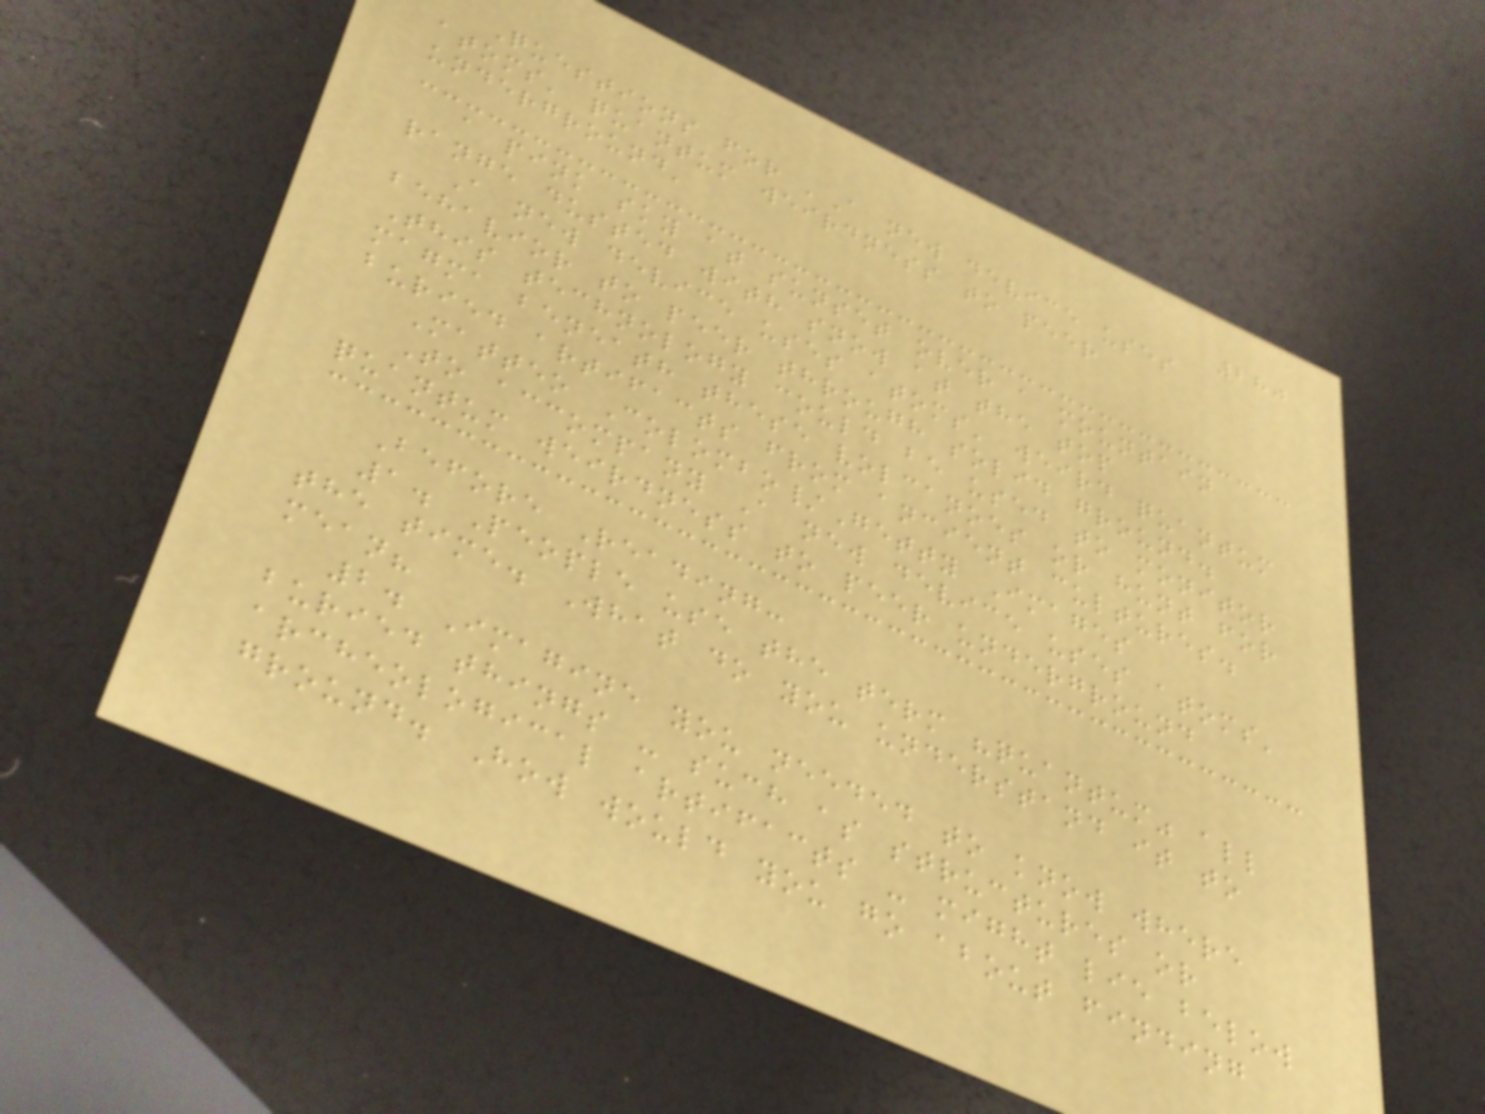280
Questions for 'A new device uses
atoms' quantum weirdness to peer
underground'
a pink sky at sunset over a mountain
range dusted with snow at the top
A new device uses atoms' weird quantum
behavior to peer through solid ground.
This technology could be used to monitor
magma beneath these volcanoes or hunt for
buried artifacts from ancient cultures.
Matteo Colombo/Getty Images
To accompany A new device uses atoms'
quantum weirdness to peer underground
Before Reading:
1. People use the term "quantum" all
the time. What do you understand it to
mean?
2. Imagine you needed to know where
buried things - such as structures or
archeological artifacts - might lie below
ground. How would you go about finding
